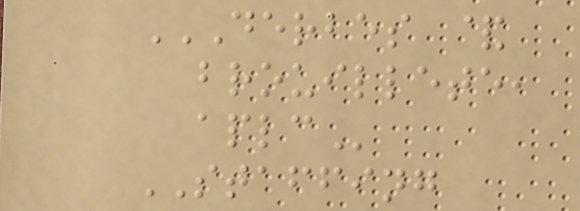DERBES &
BROUILLETE,
APLC
STAFFING
